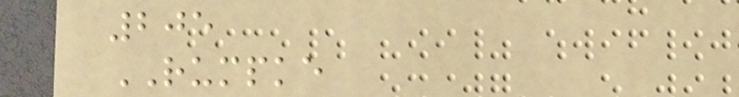205
RUMPKE
